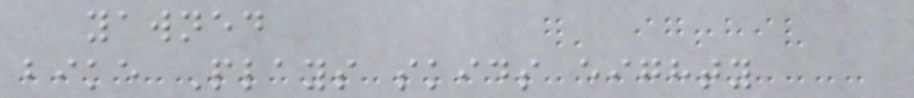yawned
bike Plays skids eighty
